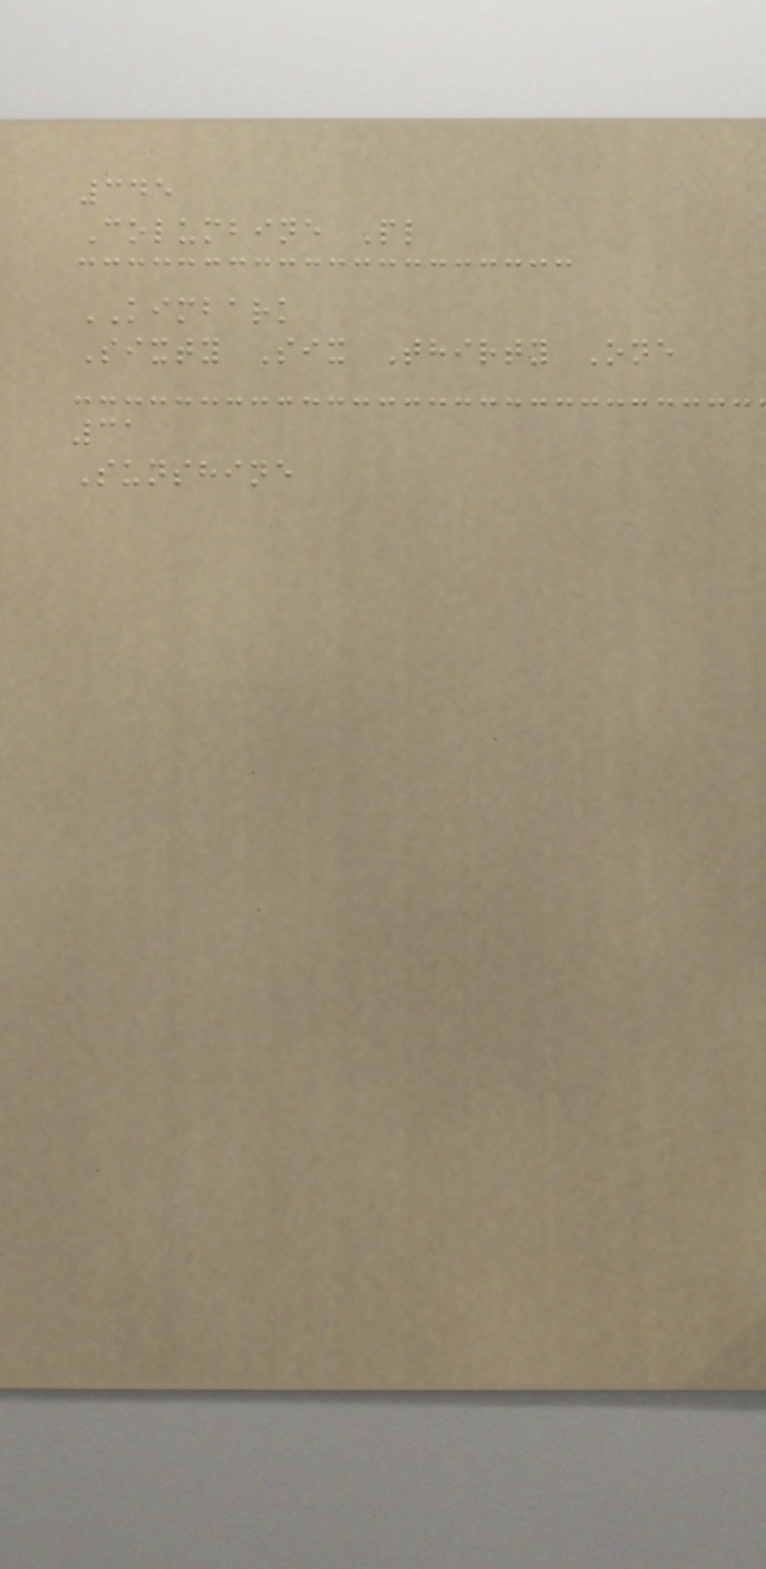345
Columbine Pl
KIMBARK
Sixty Six Thirty One
31
Sunshine
